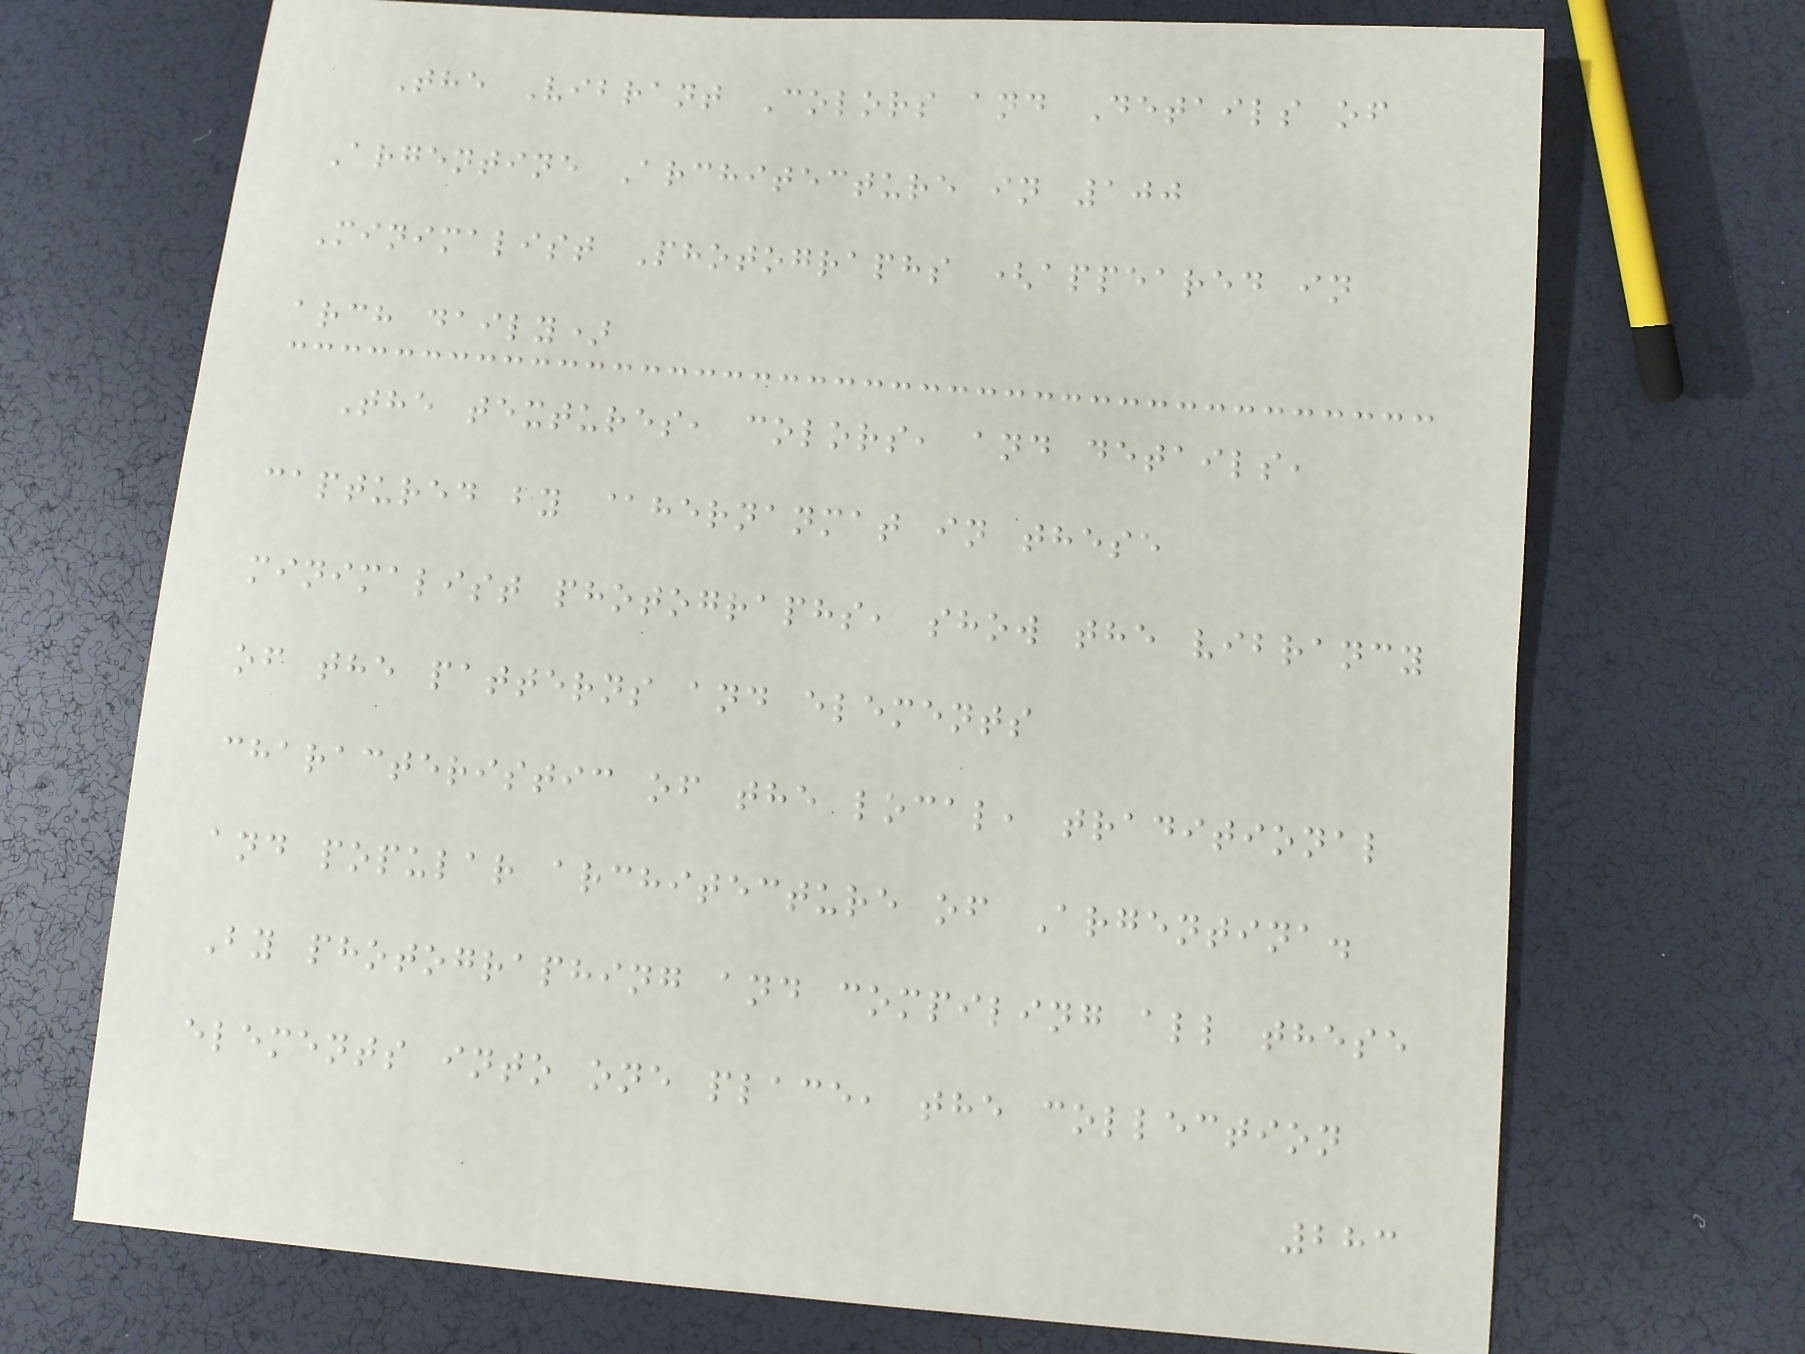The Vibrant Colors and Details of
Argentine Architecture in 100
Minimalist Photographs (appeared in
arch daily)
The textures, colors, and details,
captured by @hernanmat in these
minimalist photographs, show the vibrancy
of the patterns and elements
characteristic of the local, traditional
and popular architecture of Argentina.
By photographing and compiling all these
elements into one place, the collection
283
